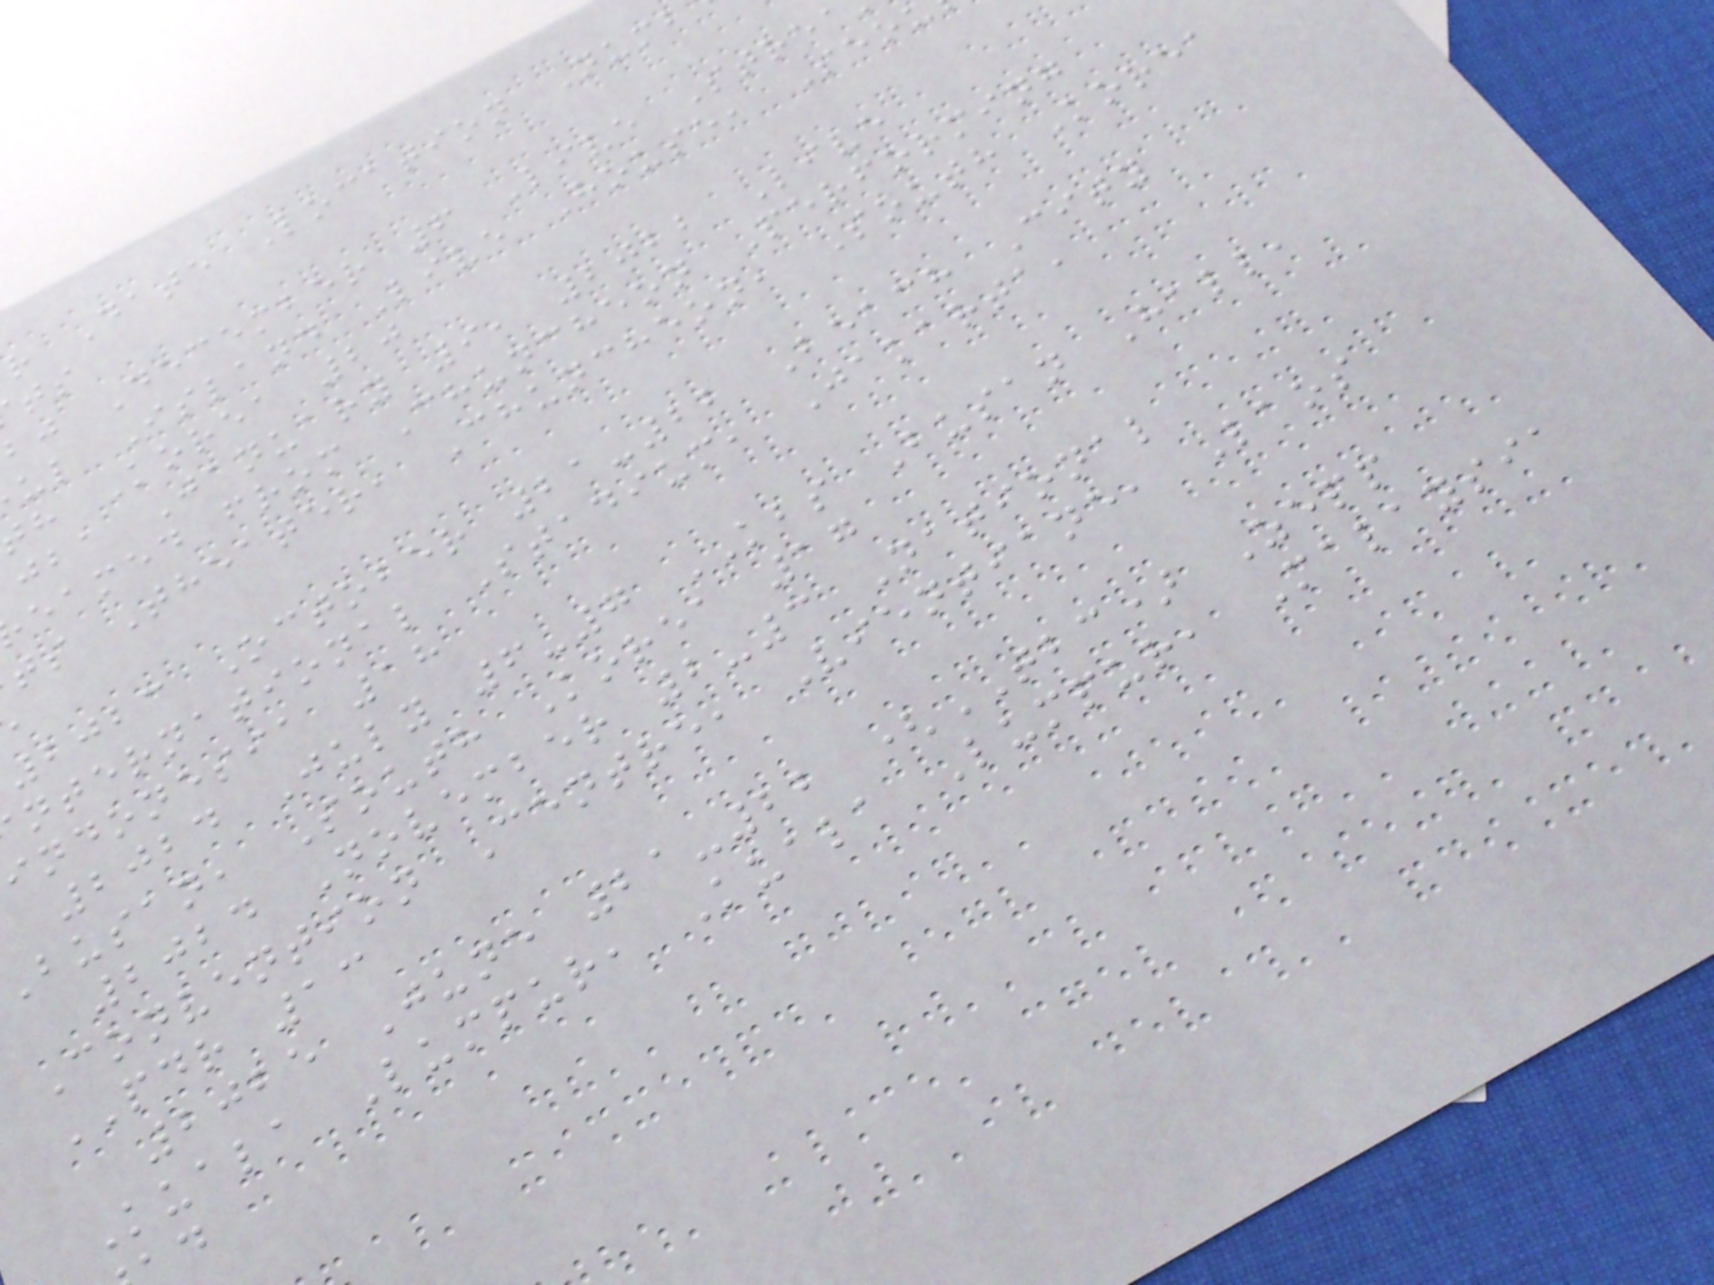r Date Location Numb
bj December 6 Live Strea
ul Island Live House, Seo
h Korea 20
jba January 9, 2022 Live
eamed from Chuncheon Performing
ts Theater, Chuncheon, South Korea
2023 October 21-22 Beach City
nternational Stadium, Jakarta,
indonesia 18
2024 July 6-7 KBS Busan Hall,
busan, South Korea 17
2024 November 2-3 National
Convention Centre, Vientiane, Laos
PDR 13
2025 June 21-22 (TBC) Zepp
Kuala Lumpur, Kuala Lumpur, Malaysia
